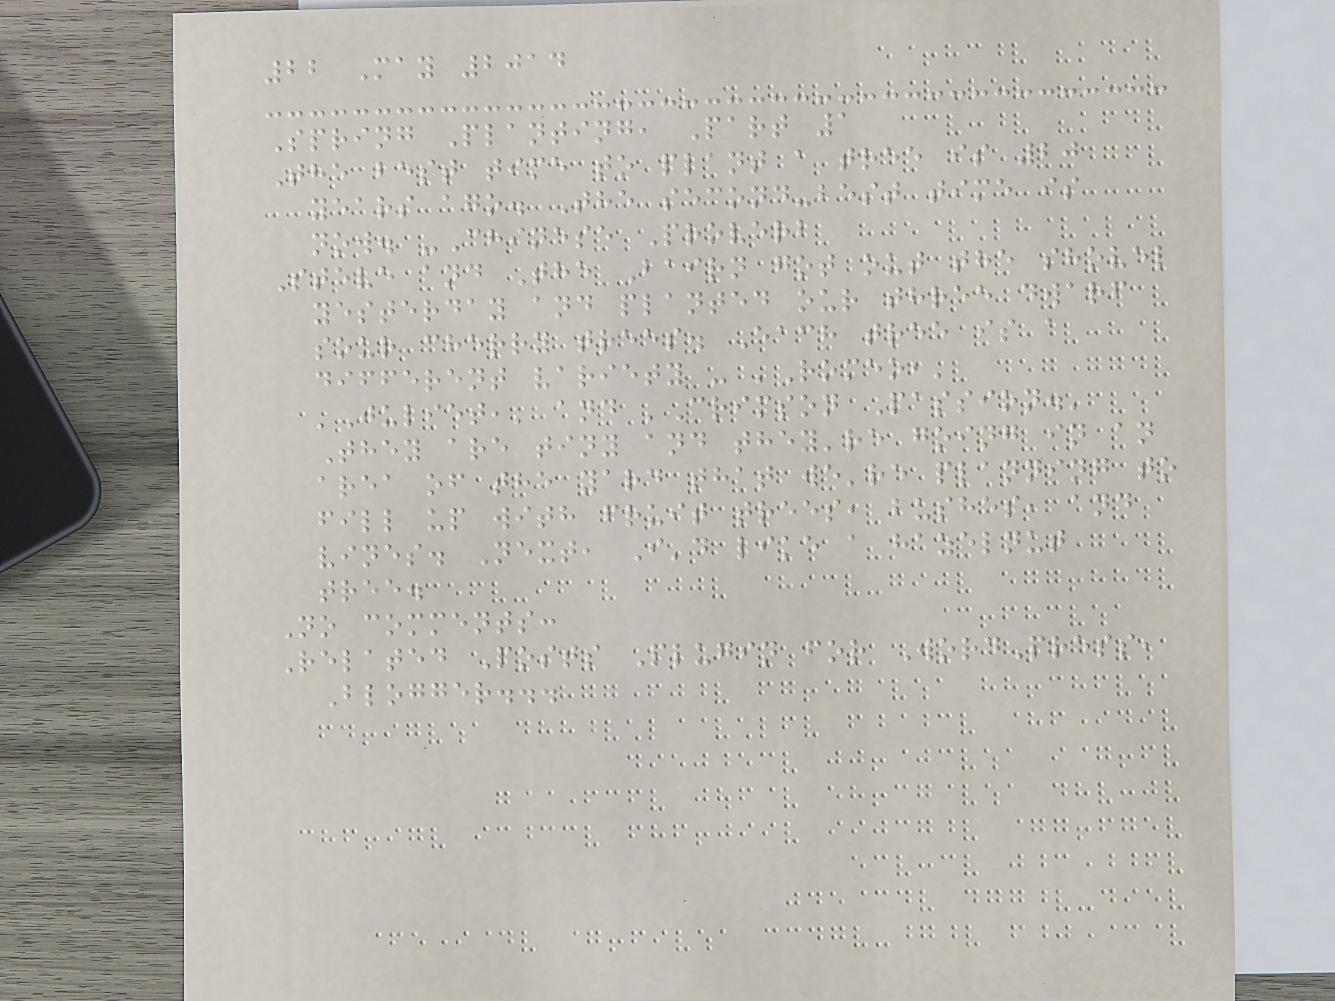22 May 2014
Spring Planting, Part 1
The best time to plant a tree is 20
years ago. The second-best time is
now. -Chinese Proverb
Steve and The Bairn got out the shovel
yesterday and planted our three dwarf
sour cherry trees. Each tree is a
different variety - 'Romeo,'
'Juliet,' and 'Crimson Passion.'
They are tiny and they're going in an
area of the yard that we're planning to
fill up with fruit trees, bushes, and
vines. Next, I'd like a hazelnut
tree.
No comments:
Related Posts Plugin for WordPress,
Blogger...
